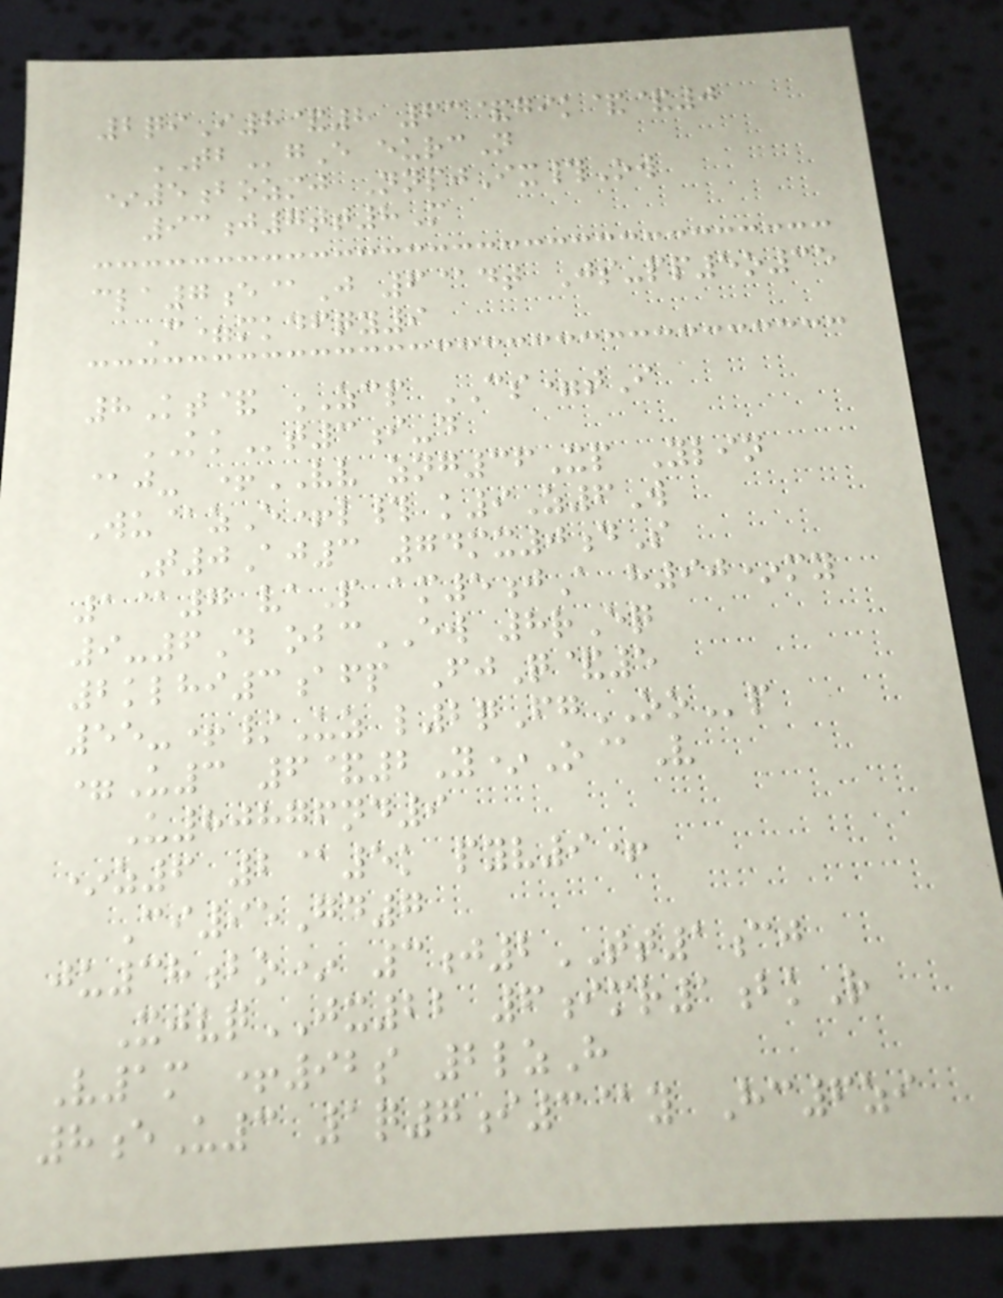2qiI8&8 63&gik&&0
TBgE eurcN
*5bozmj NnpjIx#Ow
93j7tt8M
cla7e@J 6@dt Js-pp5o35
C=mkdfqy9
8Kt& ZCP CS=tI
KKt3i-d
@j- +VV zng36Xp Ylin
Wu@zE+l# k9Z6W
T0Aj3 74mx0dS
1@7 vaP am5jA h90*my
9-6D obcEW 8rEq
2klhi3afp FjQ&5
55-+/Uz l2qFgOOp
=U3 6&2Y*O@V
U80876nd9
*z6 2@5k pyv9+
Ci95Gd7
ju38bo* 3j2TT1cj
XjvqJX22 6imr1bkR
V1m +92s 2lzH
8eU3 1q7i3@y Hc6zi
